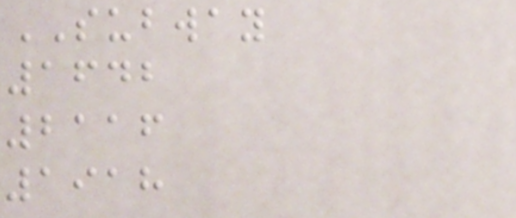SUBWAY
1642
2116
1918
